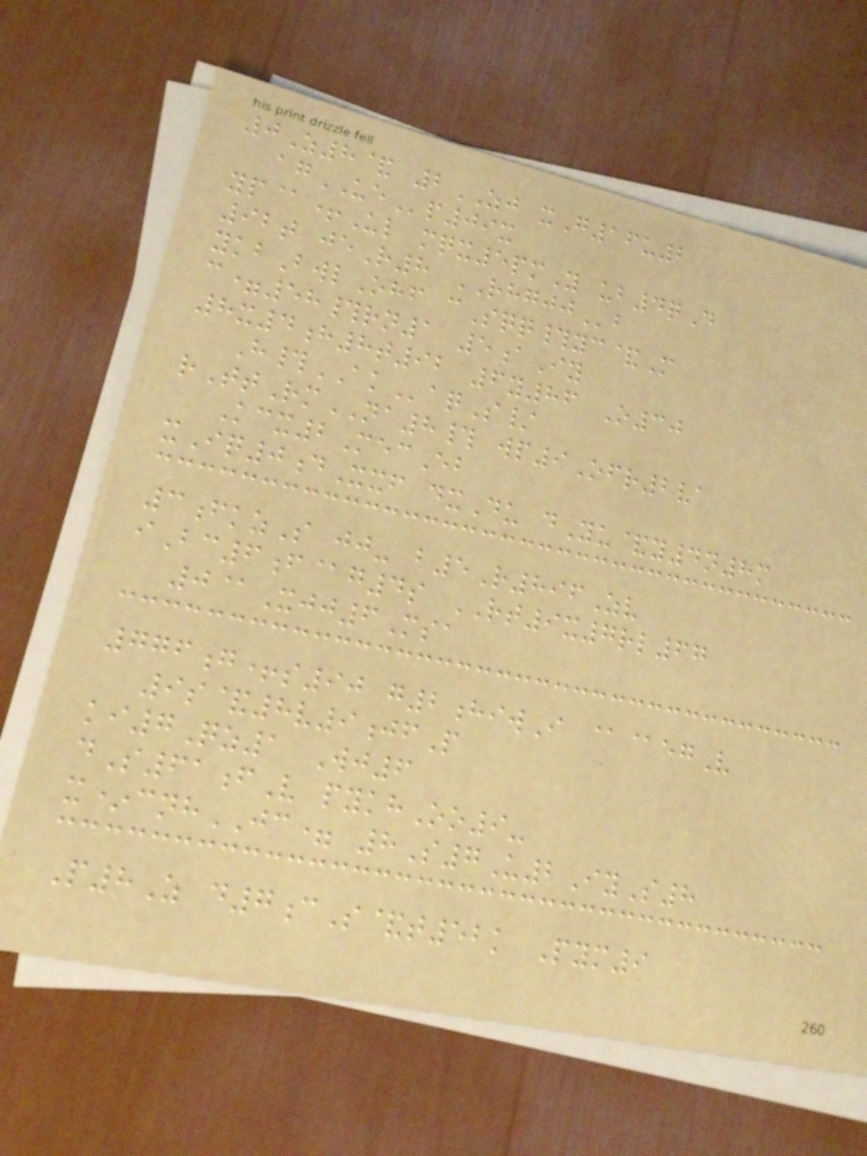0Z8& 2ZJ xG16u2
agUEp09x
yp@+Ul mqx5pmY ub4qD
92t jeR8 RHGJJb
ykbBwlOhf cSqq#yc&M
c=58#rn1 5aIy
8x4h8t92 6y86 O30
H#AKaqS/
rTtRmNA8# wp9Ofr2va
Kcx2MecEb
xIq0dXxf dxDu dYu&y4n8m
3fkzS jj- b5R896Zv
iBc6f@g4s RT9x7rl67
0@Xjj6Msa
776g+s90 g2hiwI @@egV
9s&8v9jfP
ki7Qz1 Wj6
dS61fV pykhOo9-
x*cnhJC= 8S7U2IyS8
P8Z d7cS&t52k Pym9
